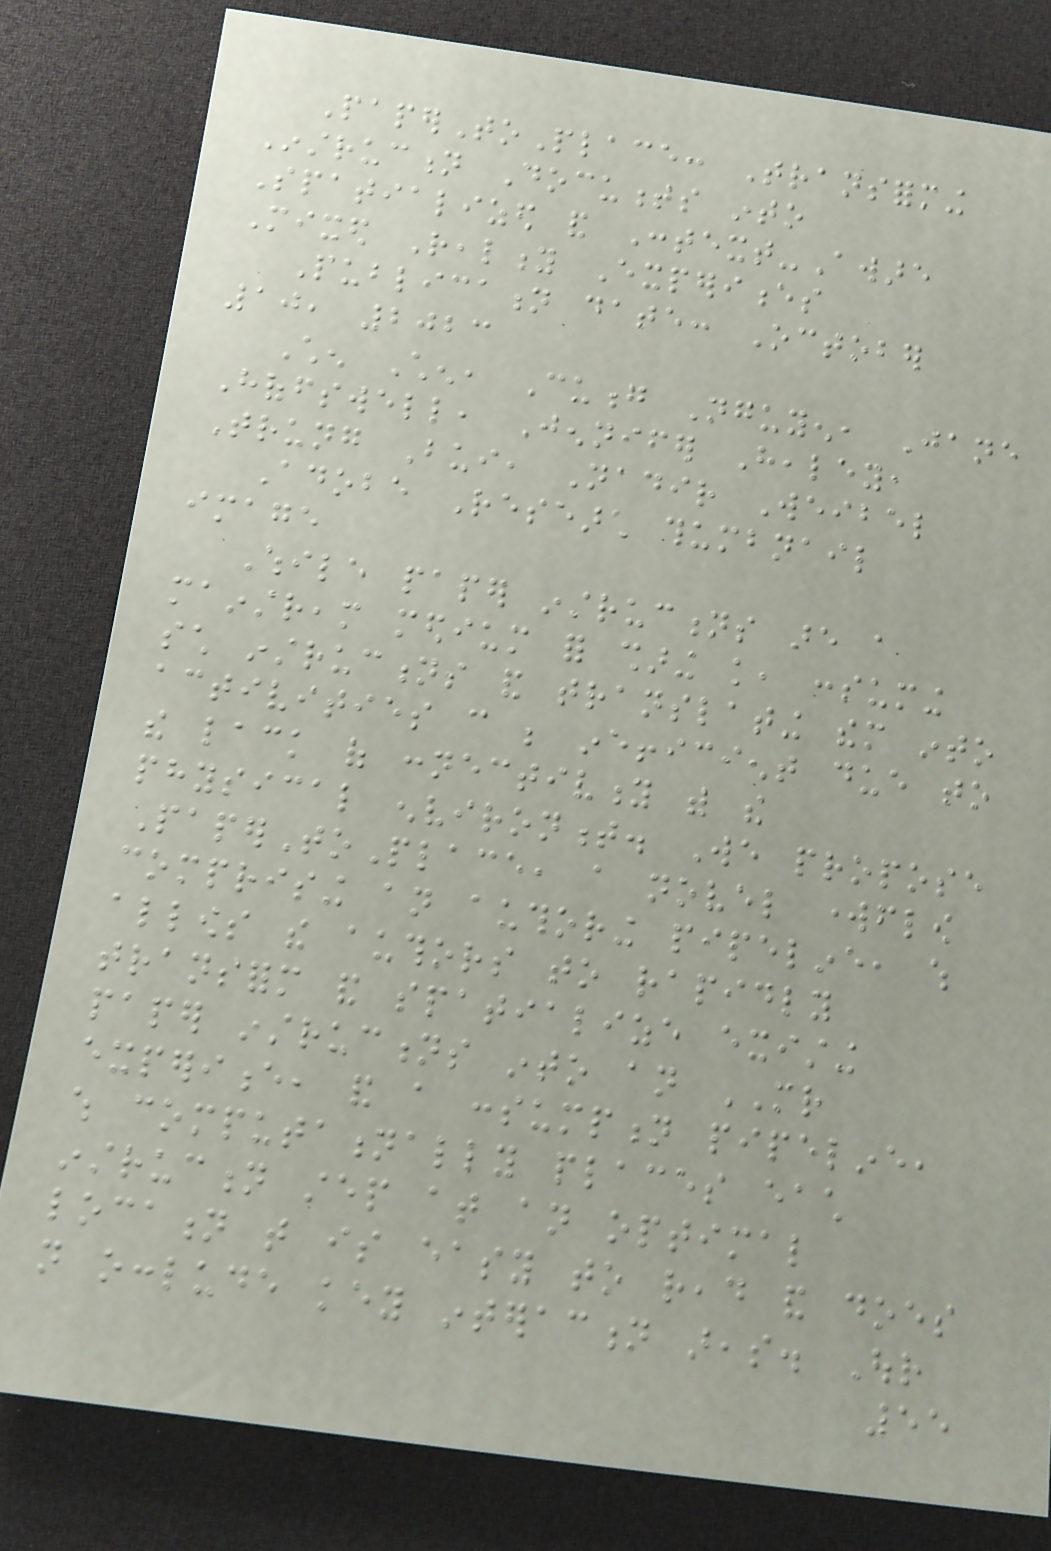PaperToPlace: Transforming
Instruction Documents into
Spatialized and Context-Aware
Mixed Reality Experiences
Publication date: October
10, 2023
Chen Chen, Cuong Nguyen, Jane
Hoffswell, Jennifer Healey,
Trung Bui, Nadir Weibel
Adobe Research thumbnail
image
While paper instructions are a
mainstream medium for sharing knowledge, consuming
such instructions and translating them into
activities can be inefficient due to
the lack of connectivity with the
physical environment. We propose
PaperToPlace, a novel workflow
comprising an authoring pipeline, which
allows the authors to rapidly
transform and spatialize existing
paper instructions into an MR
experience, and a consumption pipeline,
which computationally places each
instruction step at an optimal
location that is easy to read and does
not occlude key interaction areas. Our
55
